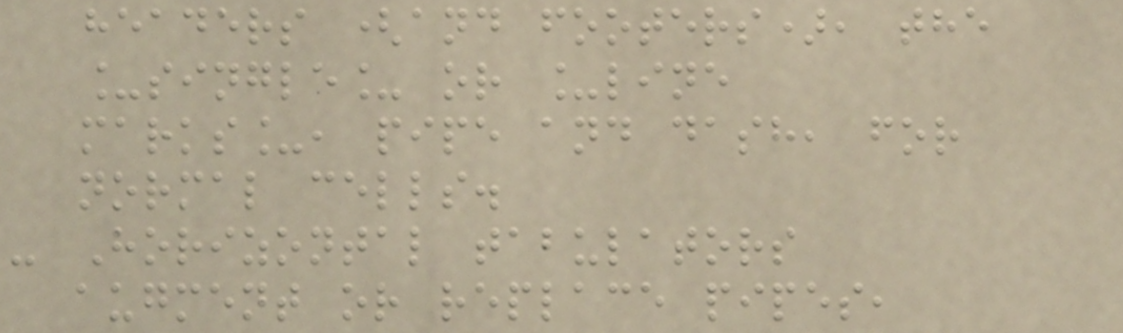headers (and footers), the
_single_ or _line
marks_, pipe and dash, for
normal cells.
- Horizontal tabulators
augment or replace pipes,
